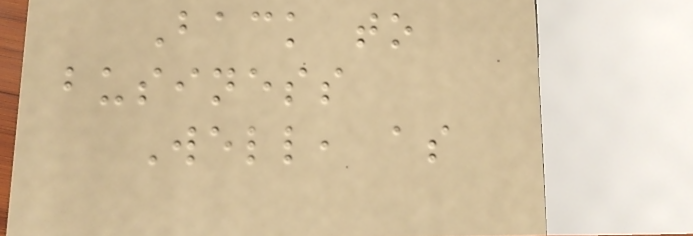Back to
business
Well, as
